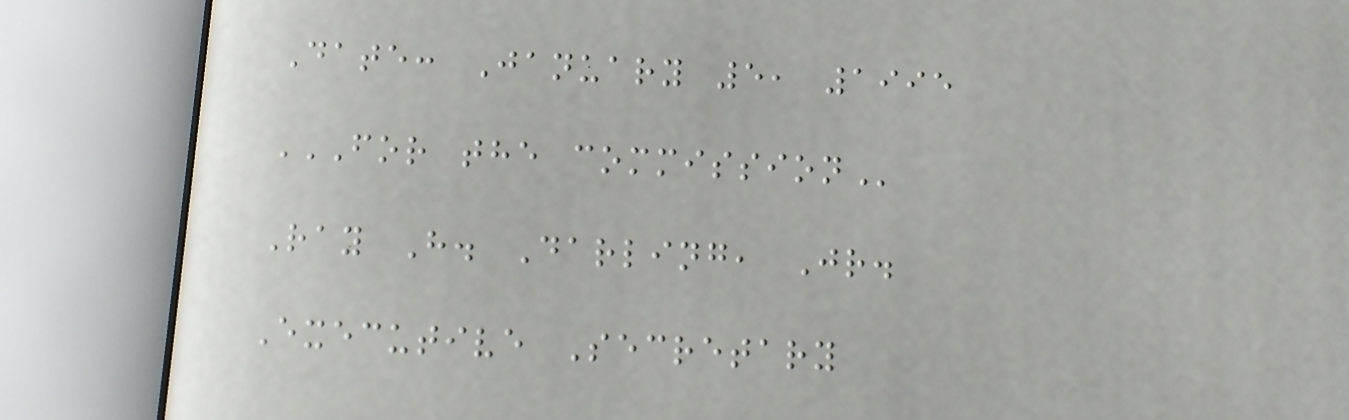Date: January 5, 1995
FOR THE COMMISSION
Ray H. Darling, Jr.
Executive Secretary
